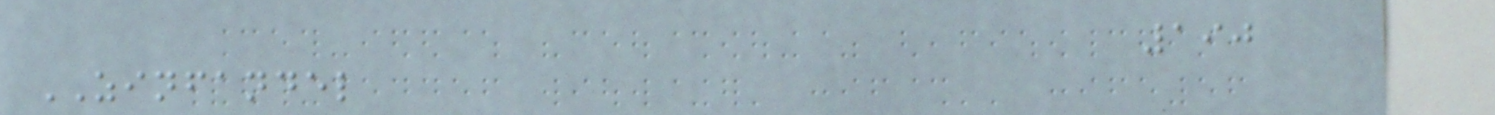190
ZINFANDEL
